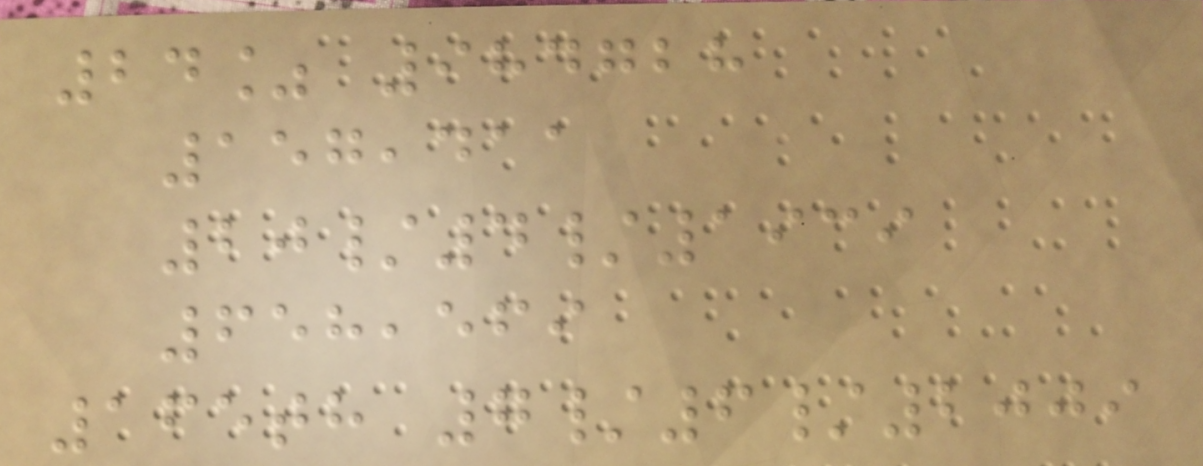24% 984728
157,411
20/4/1939
658,569
165th 7/6/2009
